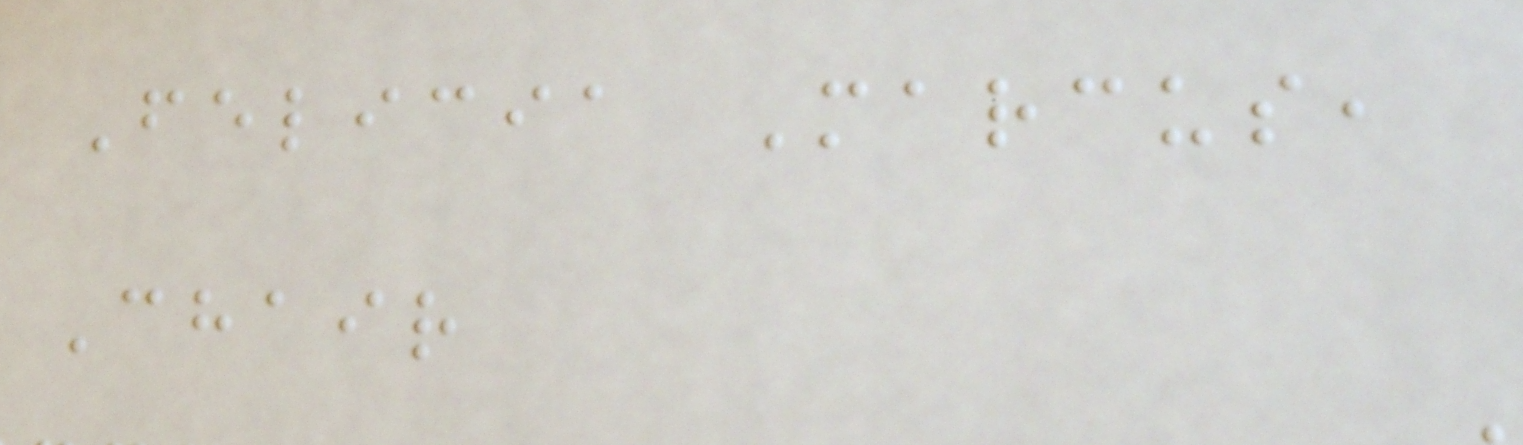Felicia Marcus,
Chair
